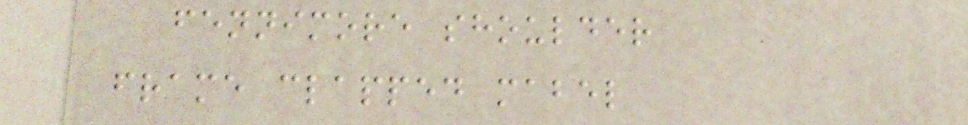fennimore shoulder
frame clapped mabel
